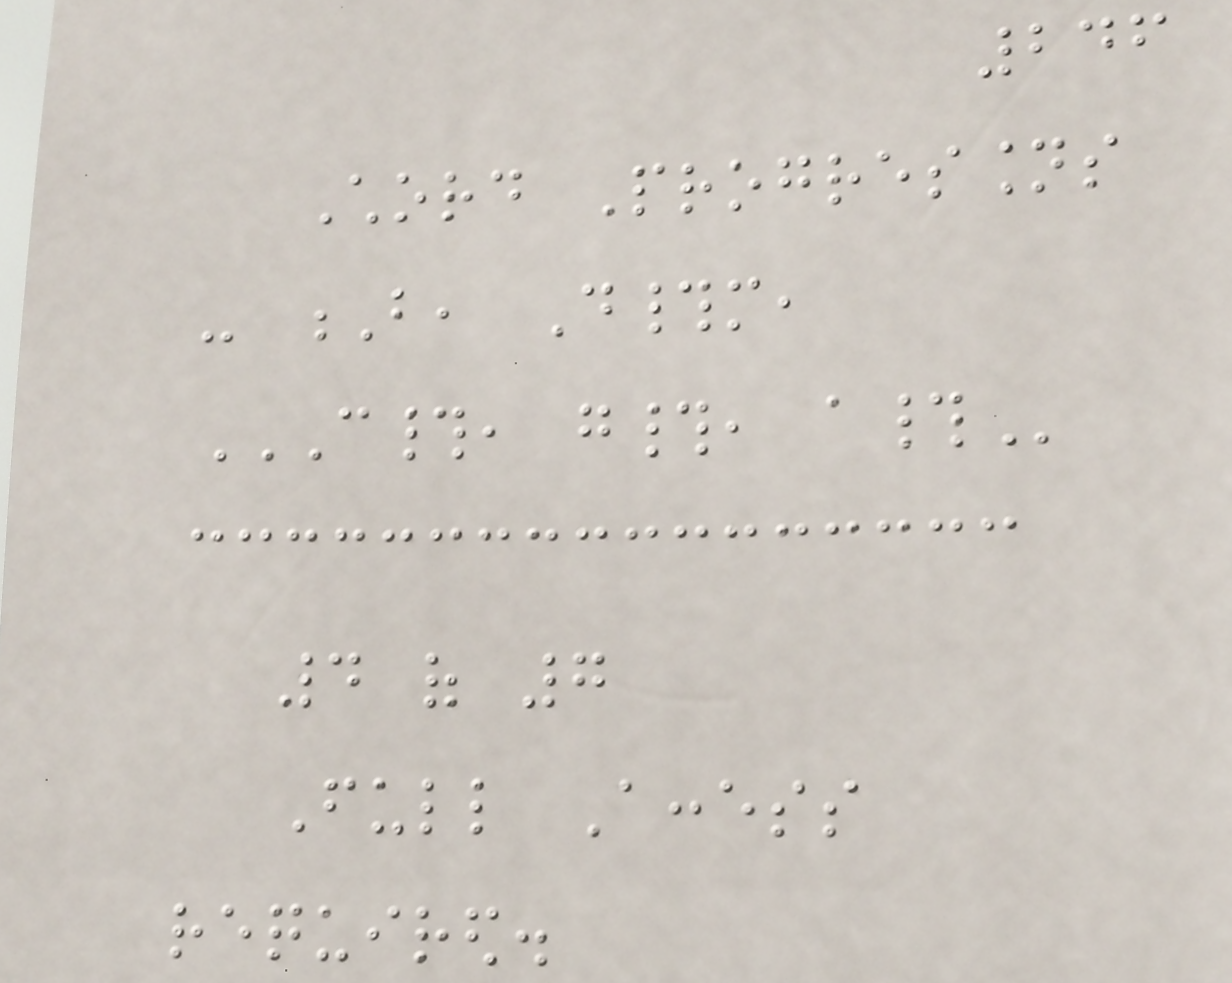246
Chord Progressions
- B, D#m,
C#, G#, A#
4 of 7
Full Access
required.
